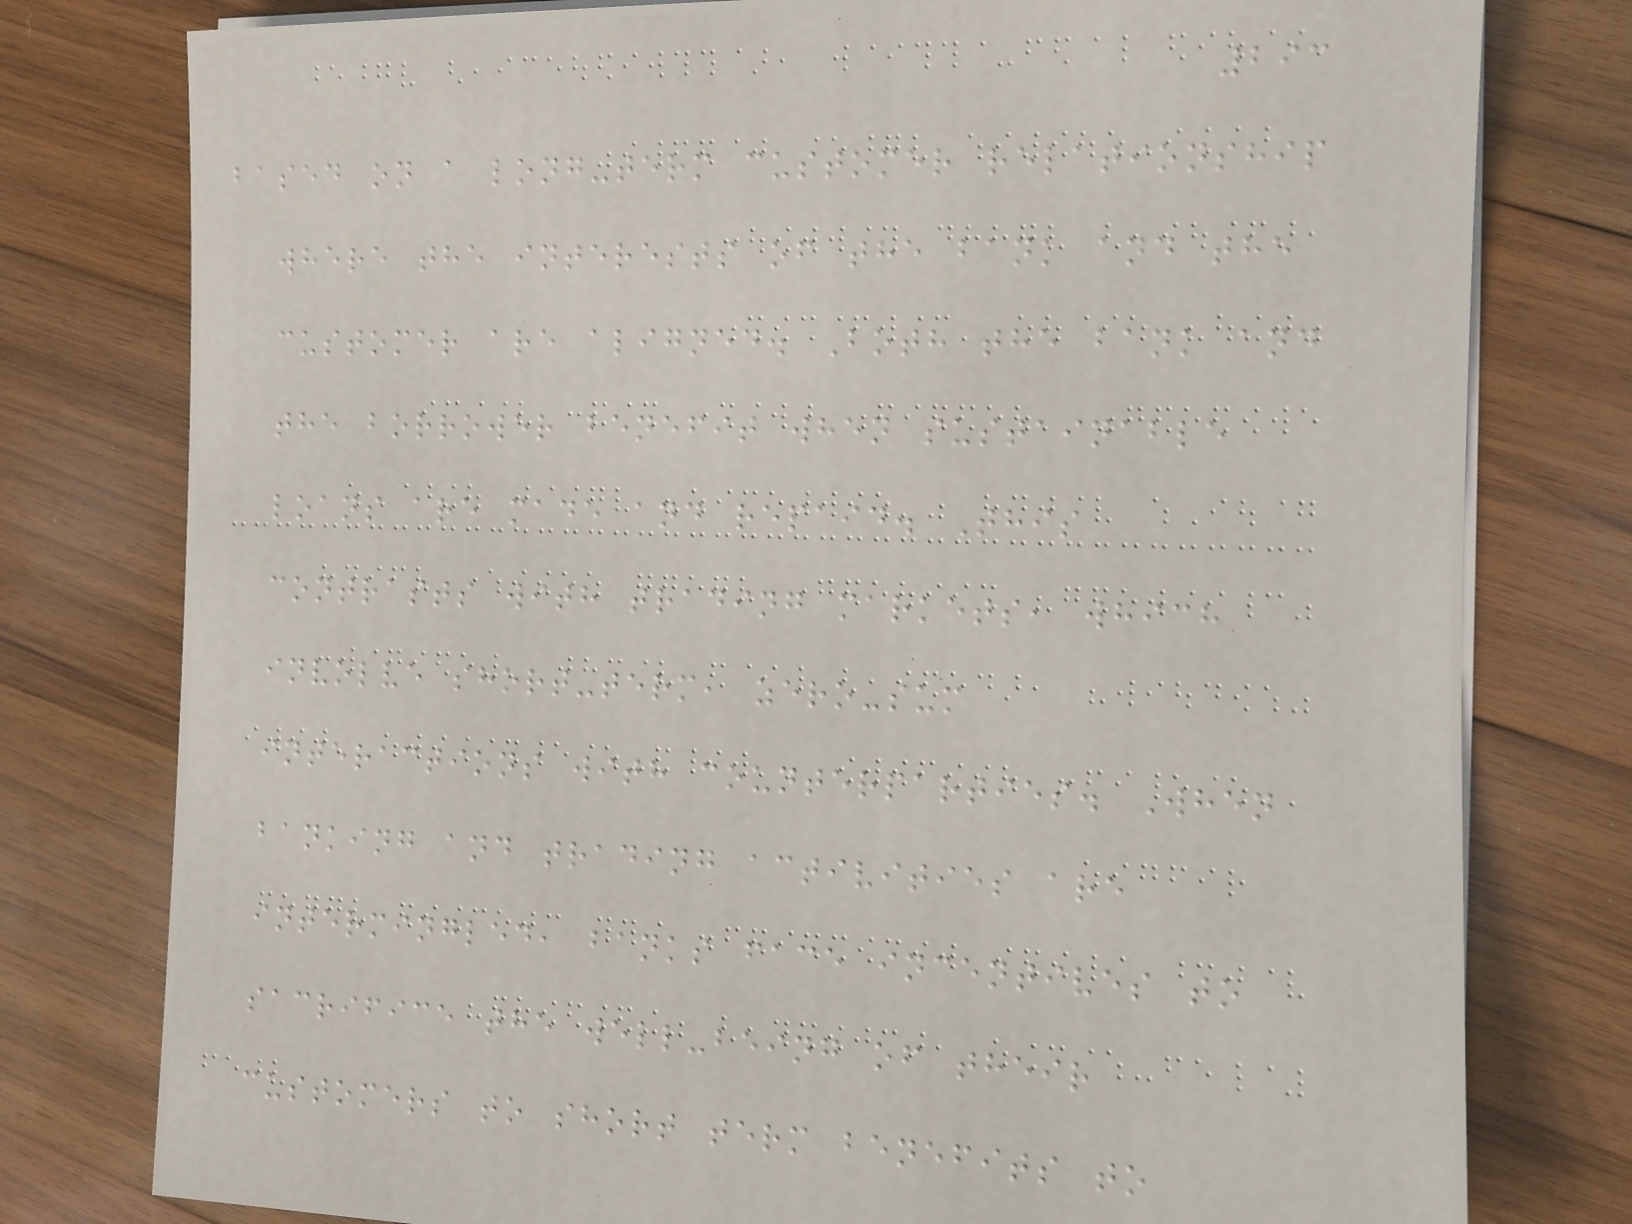293
based on a long-term customer relationship
where the interests of the bank and the
customer are aligned. Both the bank and
the borrower benefit when sustainable
loans are made and repaid. This
contrasts with trading markets, which
involve short-term, zero-sum
interactions with counterparties. When
banking and trading activities are
intermingled, banks face incentives to
sacrifice the well-being of their
customers to short term benefits to
